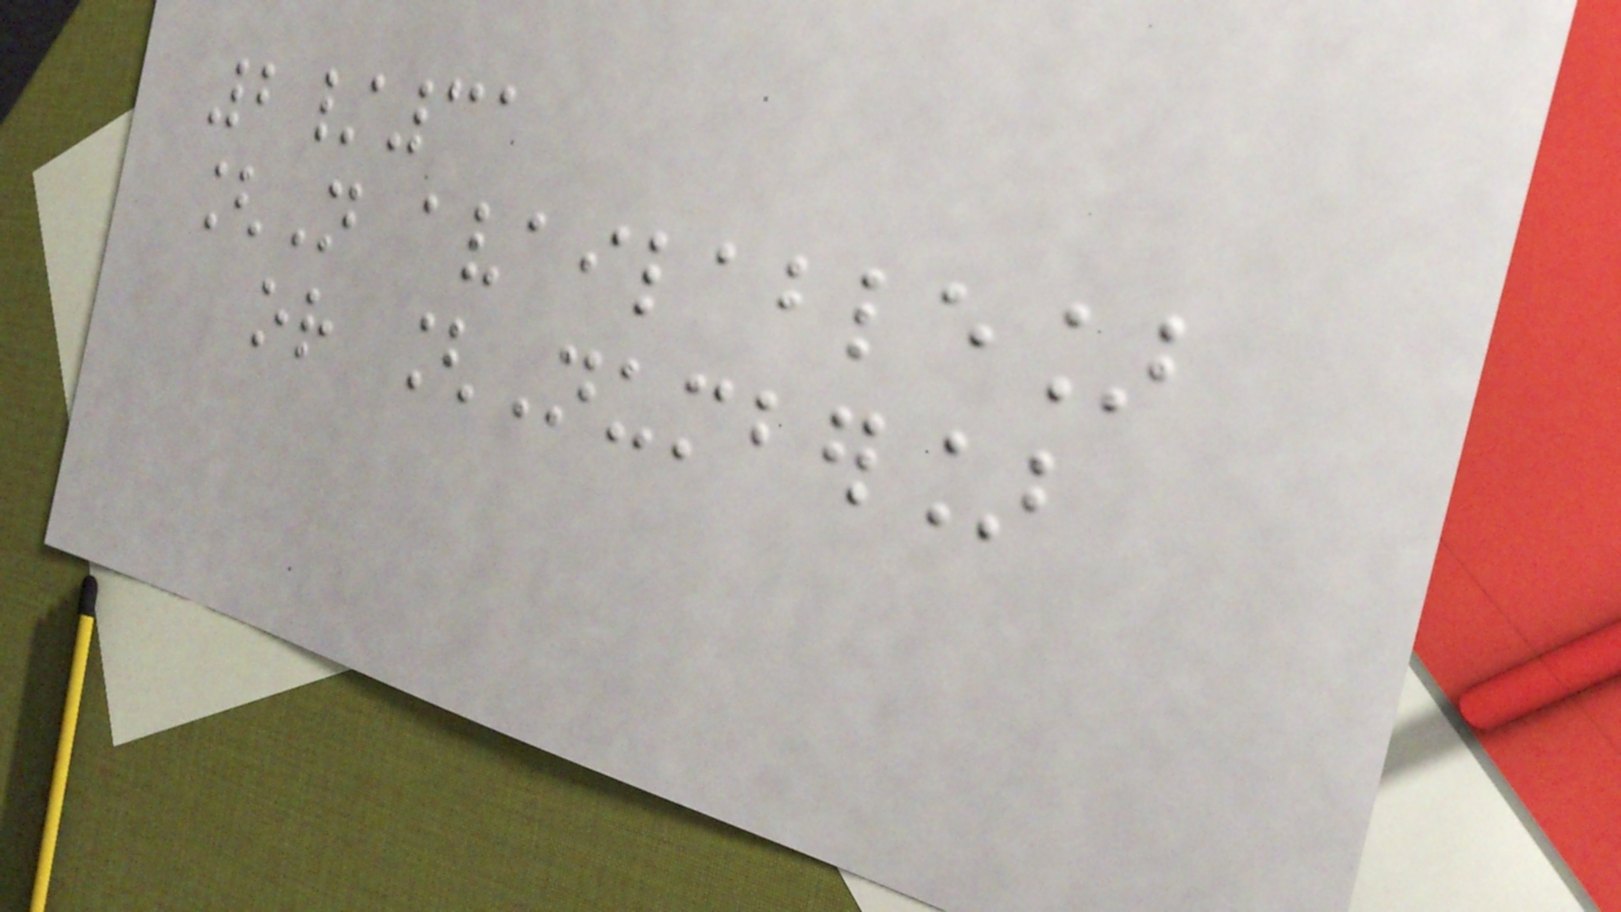2/31
[Not available]
or [Number]
